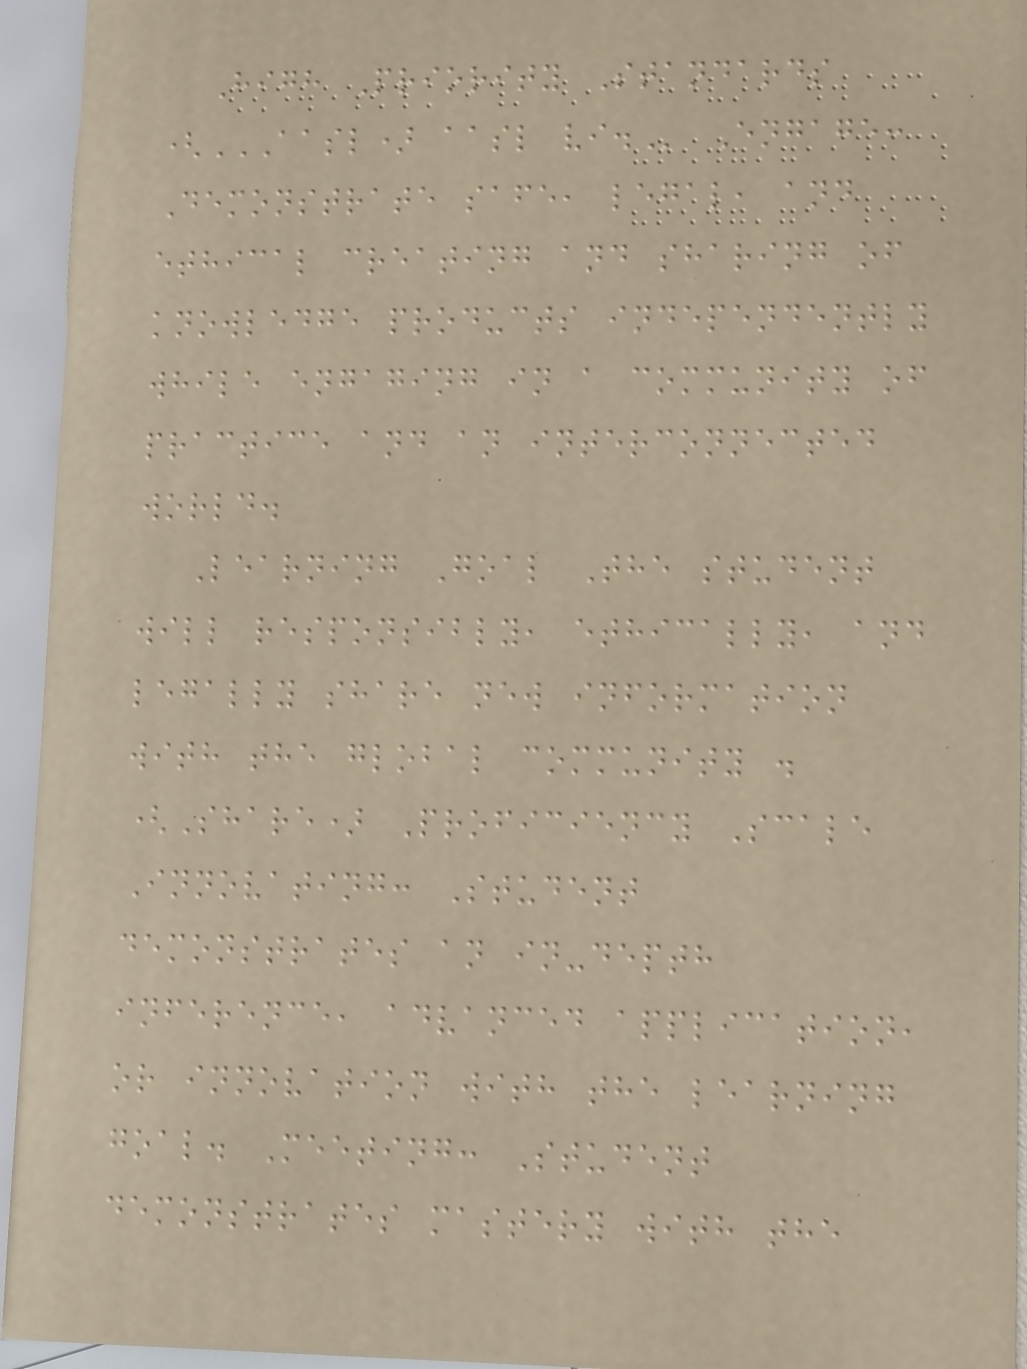High Priority Standards
(AASL) AASL VI. Engage:
Demonstrate safe, legal, and
ethical creating and sharing of
knowledge products independently
while engaging in a community of
practice and an interconnected
world.
Learning Goal The student
will responsibly, ethically, and
legally share new information
with the global community .
(Share) Proficiency Scale
Innovating: Student
demonstrates an in-depth
inference, advanced application,
or innovation with the learning
goal. Meeting: Student
demonstrates mastery with the
